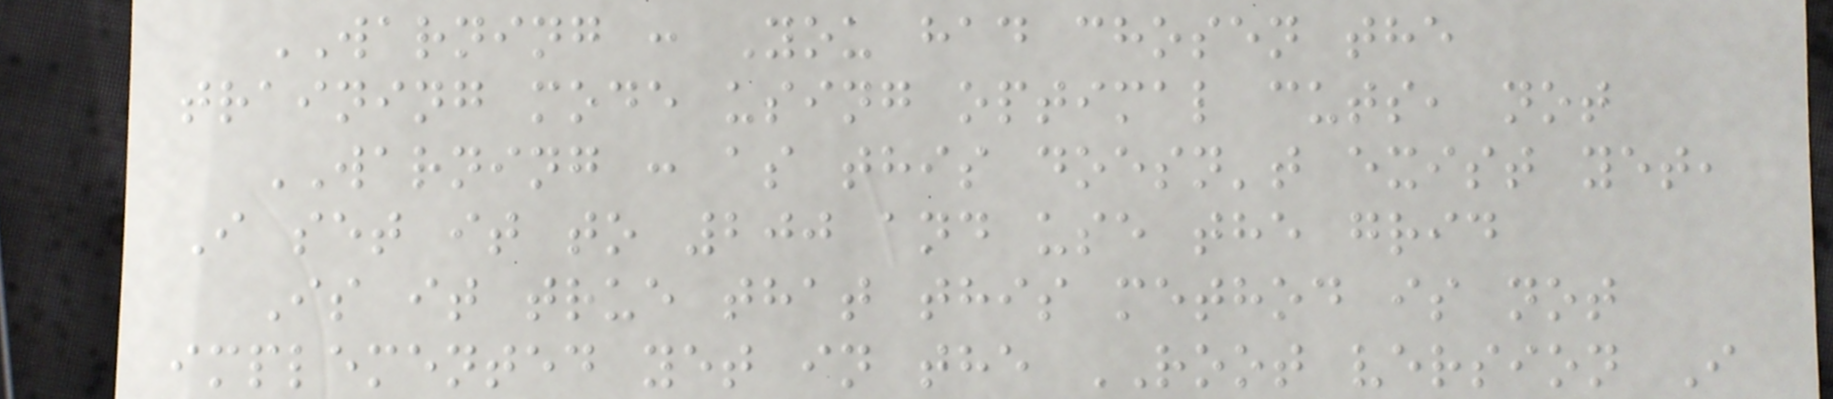WARNING : You had chosen the
training mode using optimal cuts, not
WARNING : as this doesn't exist yet,
I set it to 200 and use the grid
Is it true that this method is not
implemented yet in the ROOT version I
